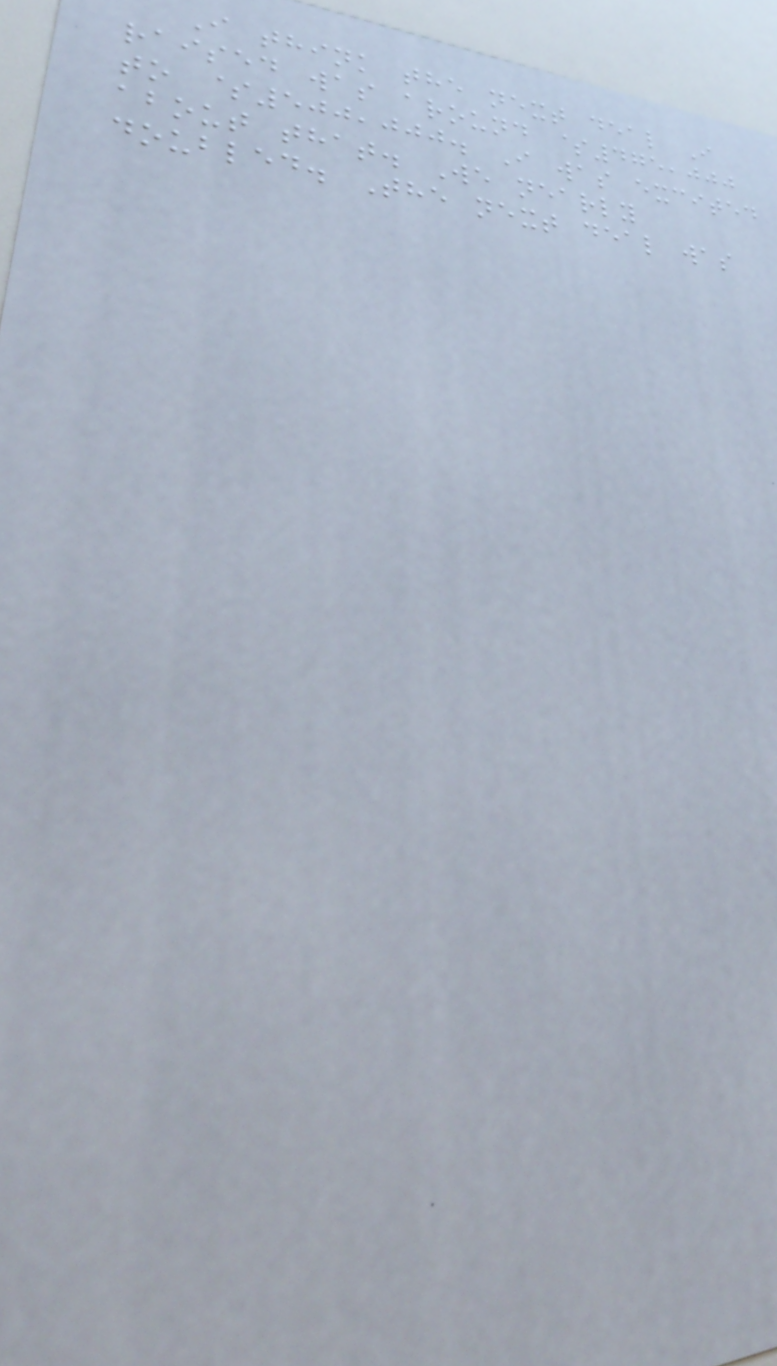I think the next deal I
raised was around $475,000
to $500,000. I was excited
about that. We nearly
doubled. The next deal was
